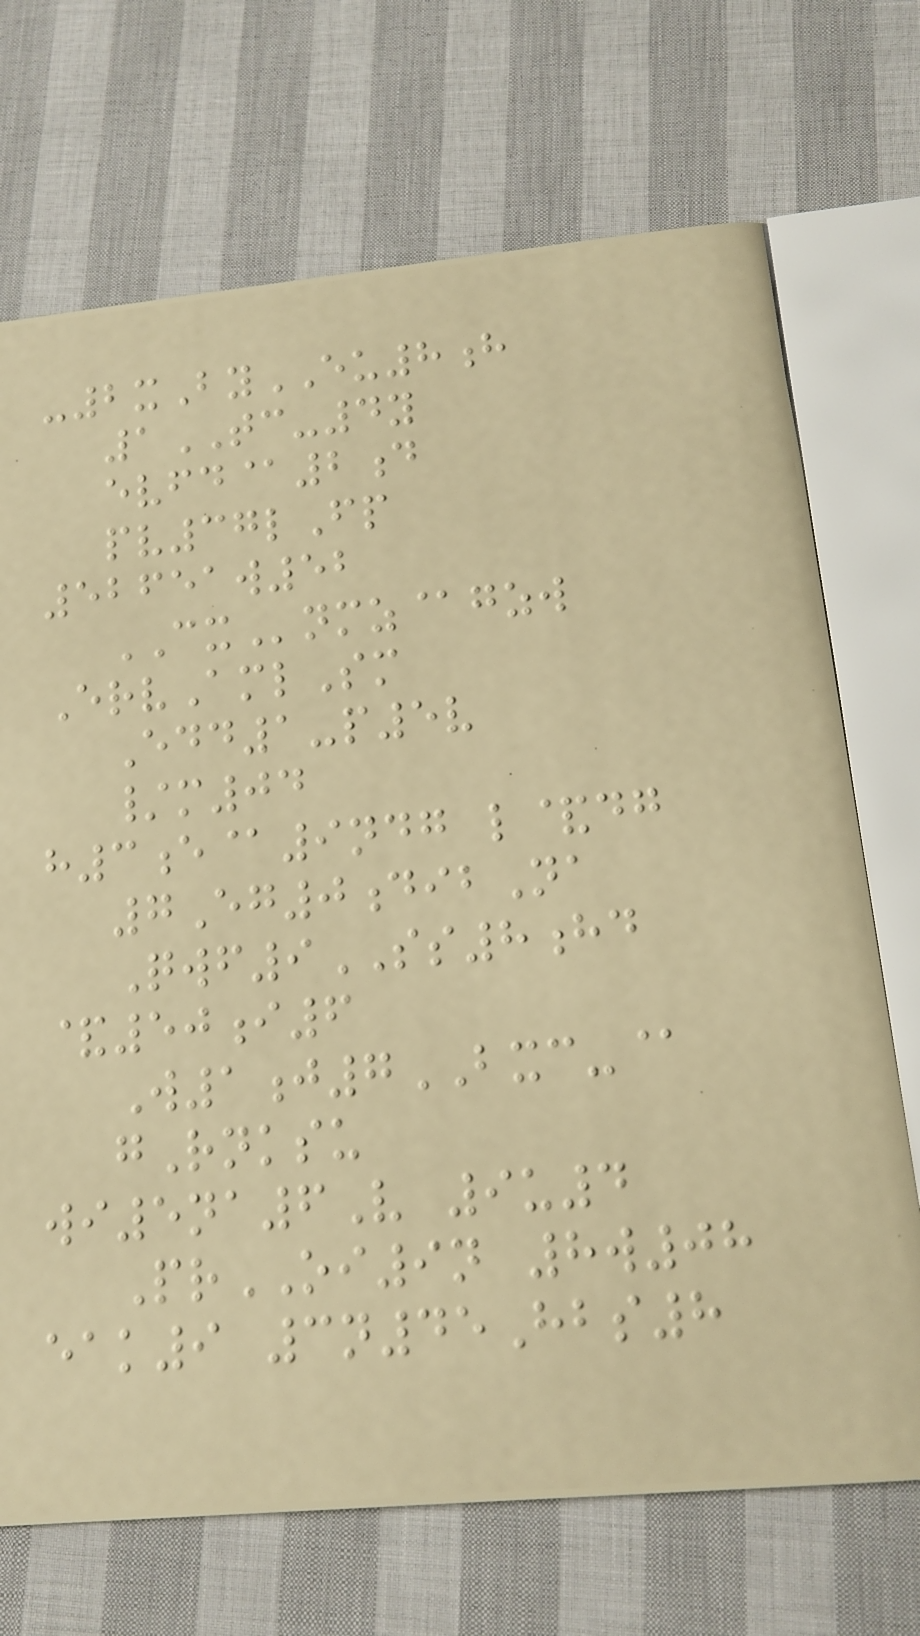-2xByEU8h
1TC-4y
evfd@2d
pv37lFp
52651w52
CXnmz@gzw
ErvAmlSm
Edd1-p5v
/m04
h3e@9ndg l&dg
7Eg0dibNa
Qwf9SS8hd
&50i6
W1j7BXC-@
gRnksu
wi5na6V 9u4
PrOI9n 8w08
eak9 3n45Hbs8
